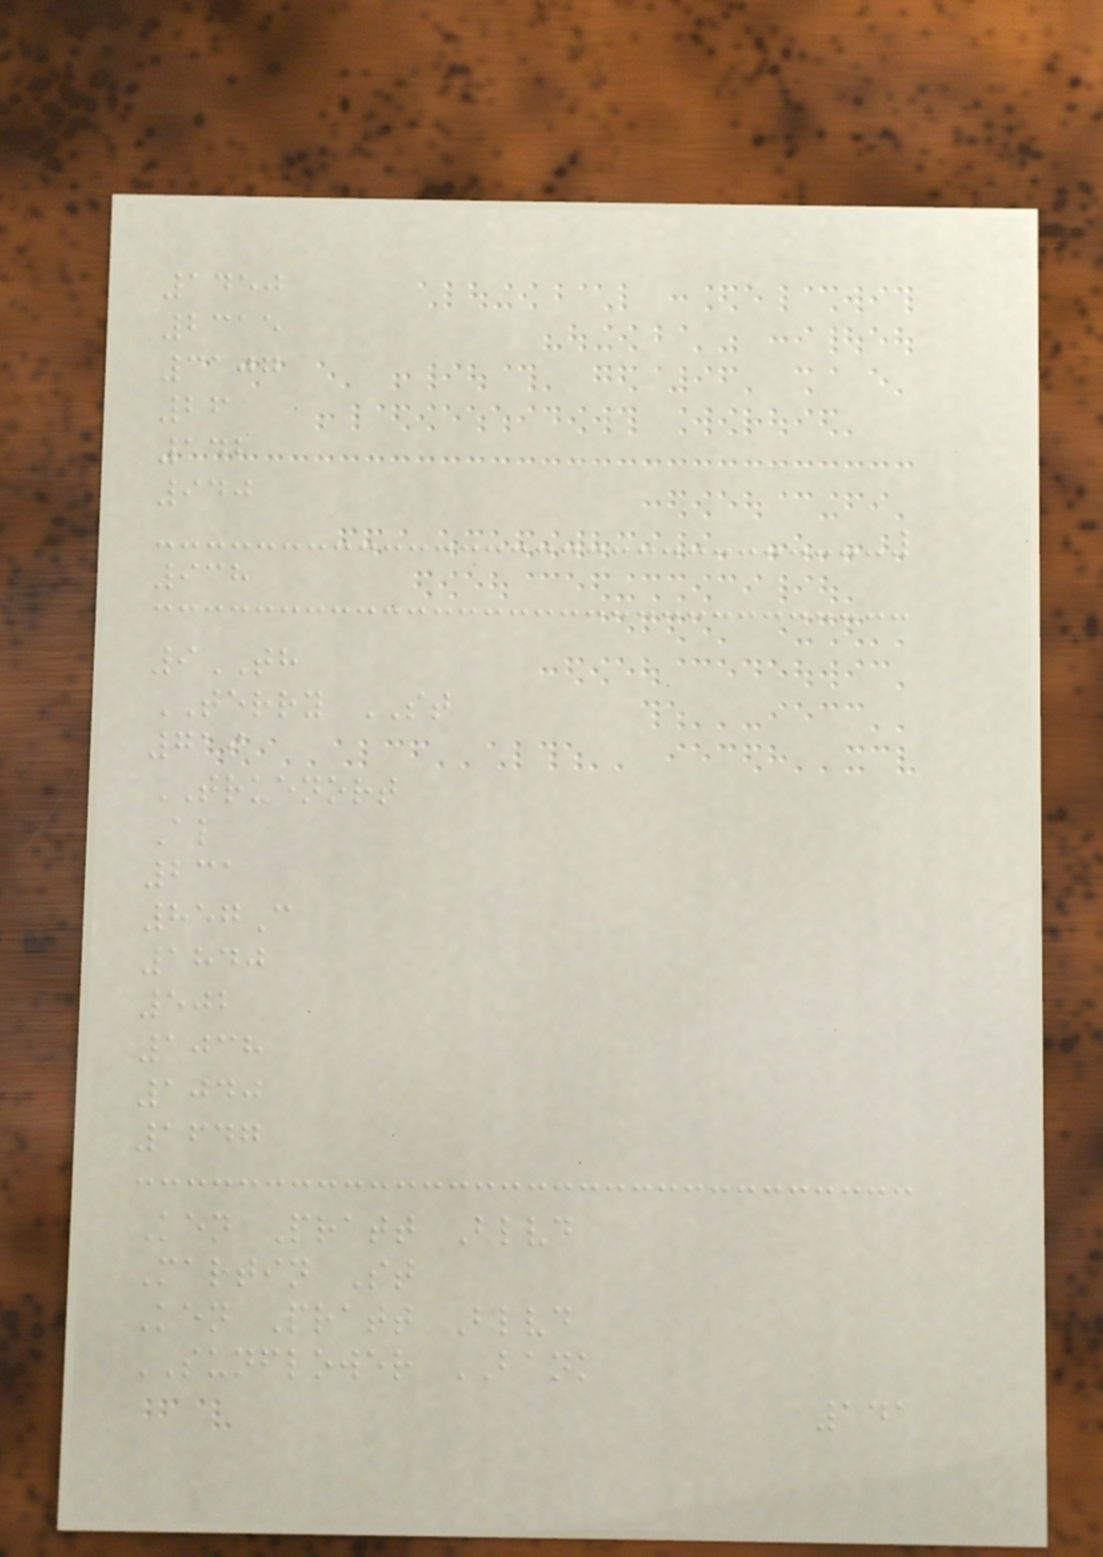1450
2315
3107
26
142
940
938
9TH
TERRY ST
719
TRUENORT
Al
231
857C
1840
502
1038
1040
1647
Ken Pratt Blvd
Martin St
Ken Pratt Blvd
SUNFLOWER BANK
141
